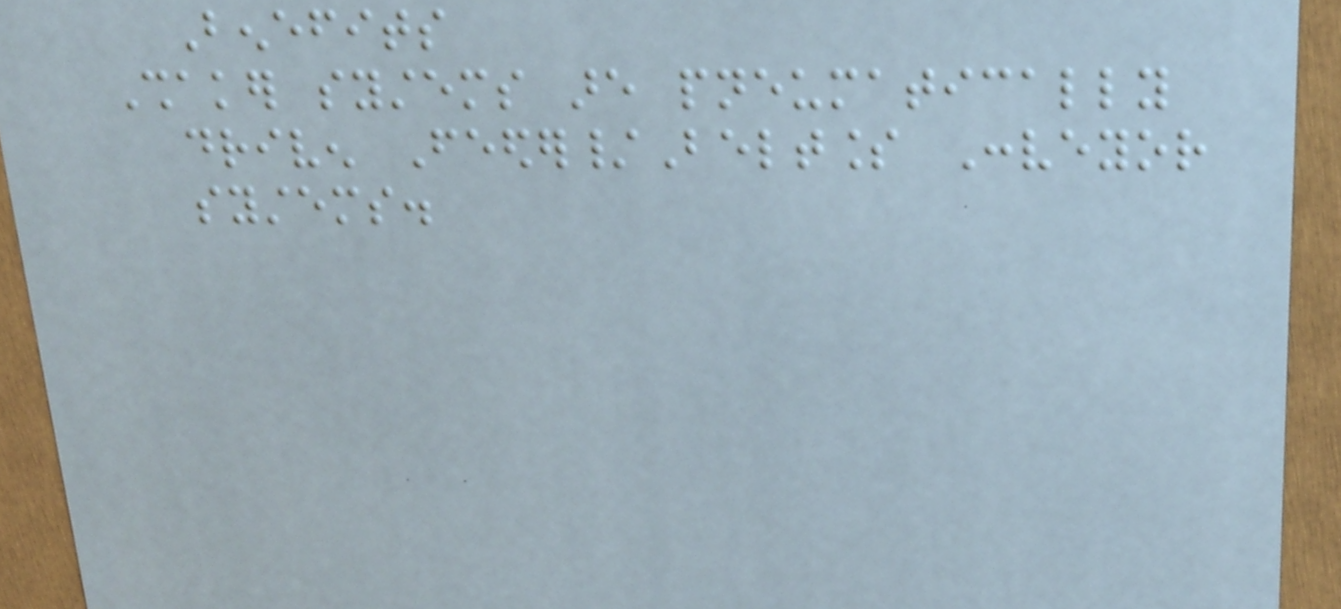Benefits
Shaker systems are pneumatically
driven Feeder/Beltless Conveyor
systems.
